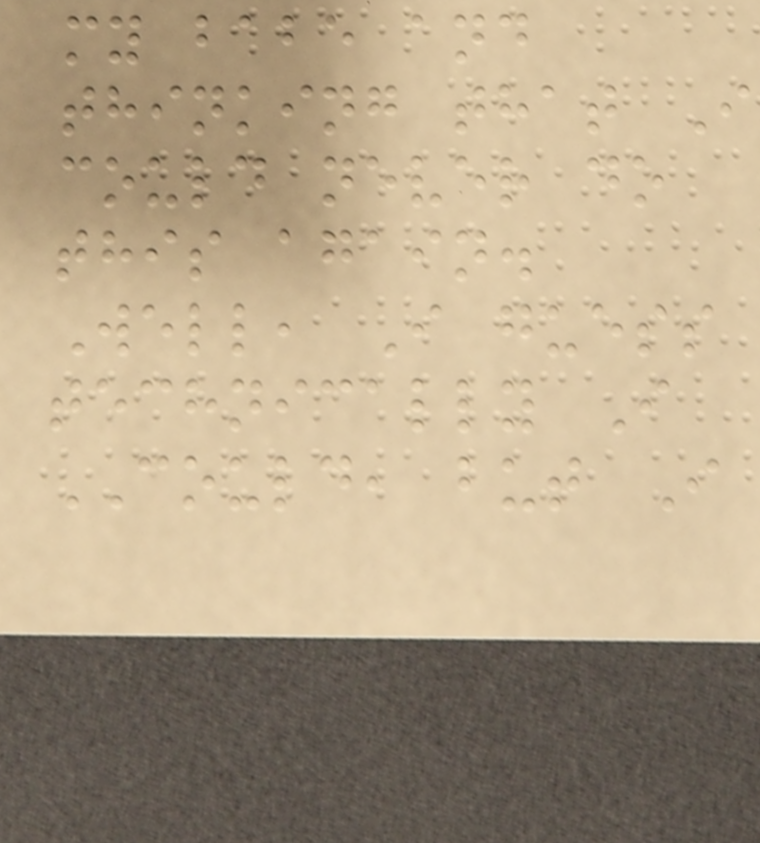my babe and
thinking that I
could never do
this again.
Well, I guess
technically I
COULD, but I
